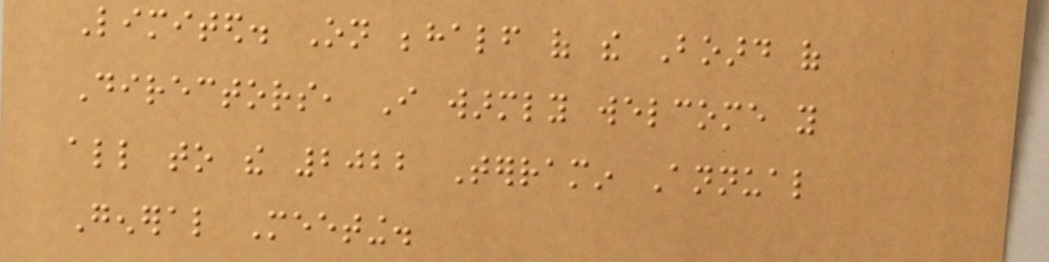Limited. On behalf of the Board of
Directors, I warmly welcome you
all to the 2022 Terramin Annual
General Meeting.
